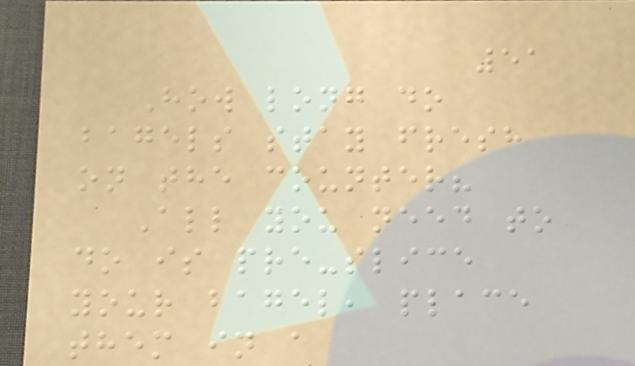51
How long do
bagels stay fresh
on the counter?
All you need to
do is pre-slice
your bagel, place
them in a
